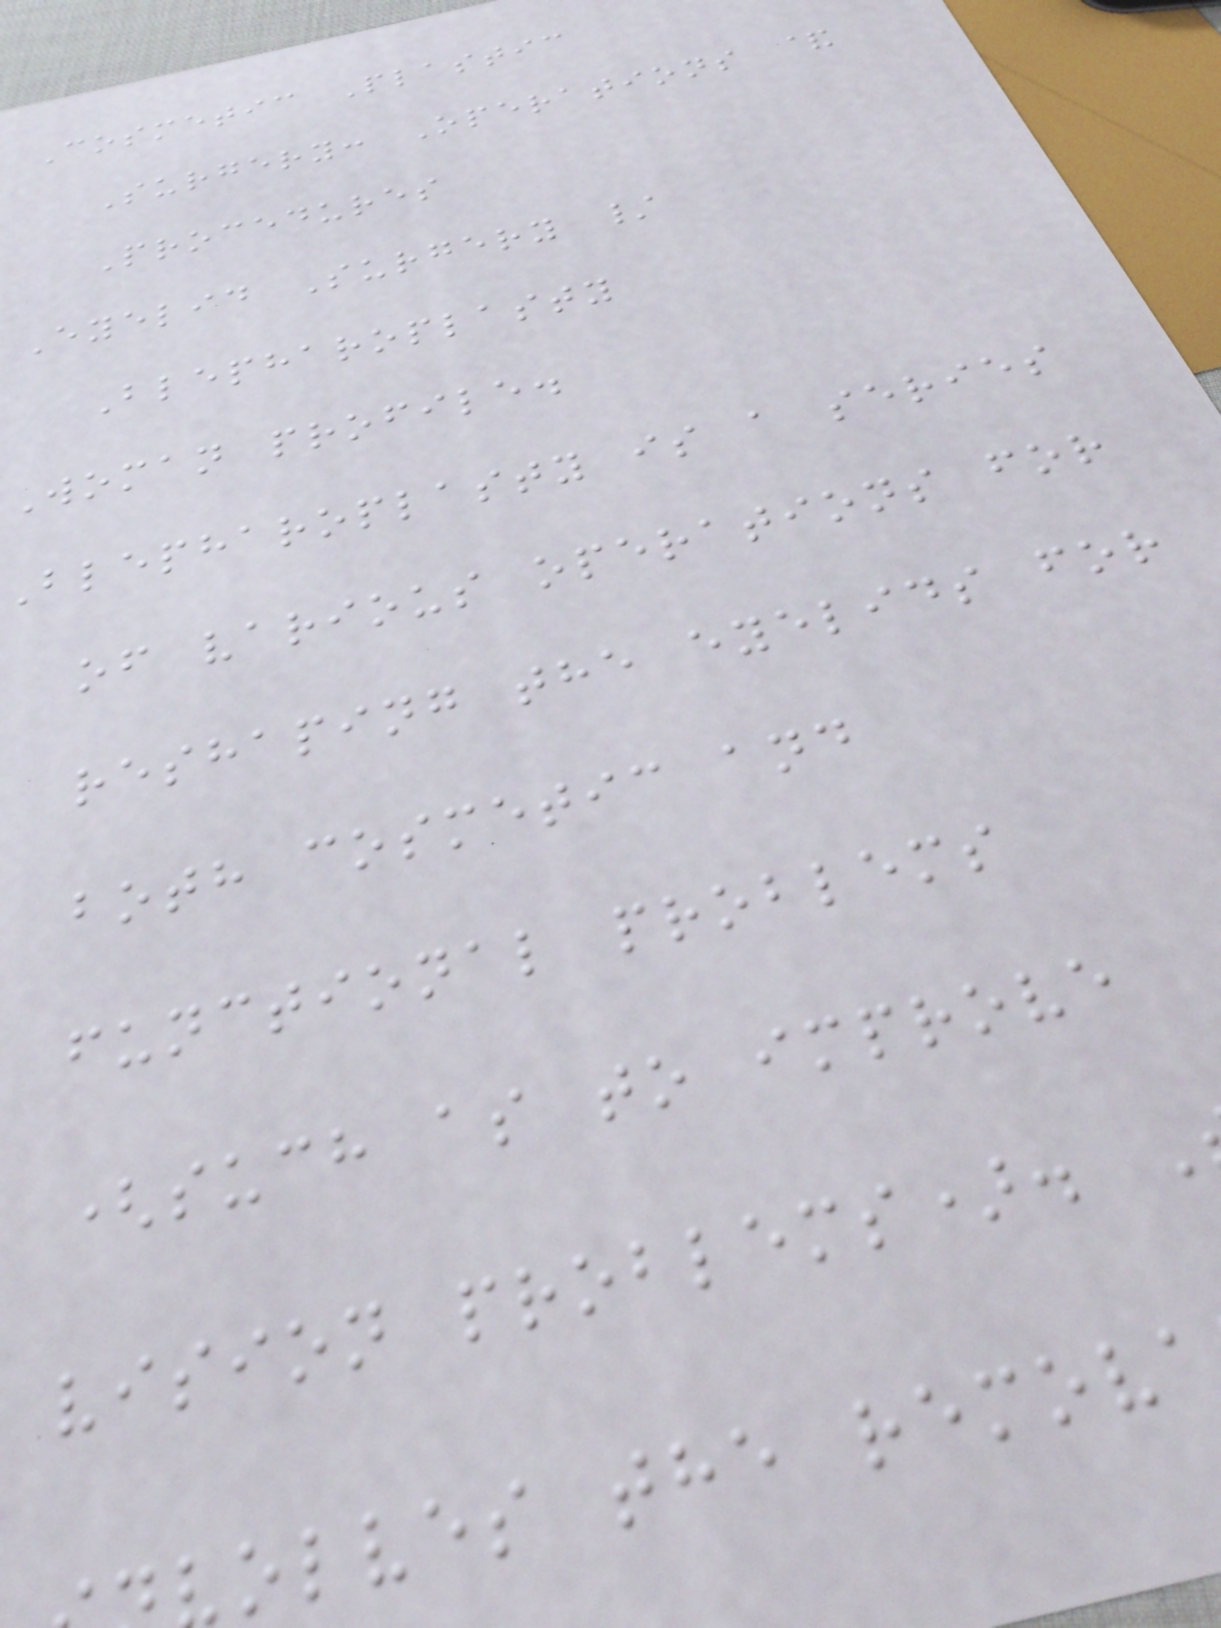Cosmetic Plastic
Surgery: Operations &
Procedures
Eyelid Surgery /
Blepharoplasty
Woman profile.
Blepharoplasty is a series
of various operations for
reshaping the eyelids for
both cosmetic and
functional problems
(such as to improve
vision problems).
olves the remova
